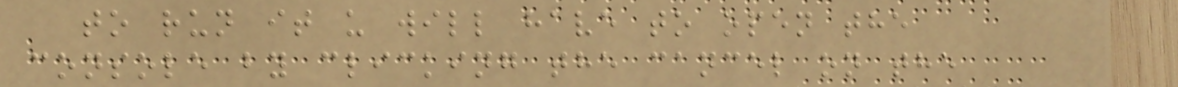to run it u will have to open the
console by clicking the cancel on the
